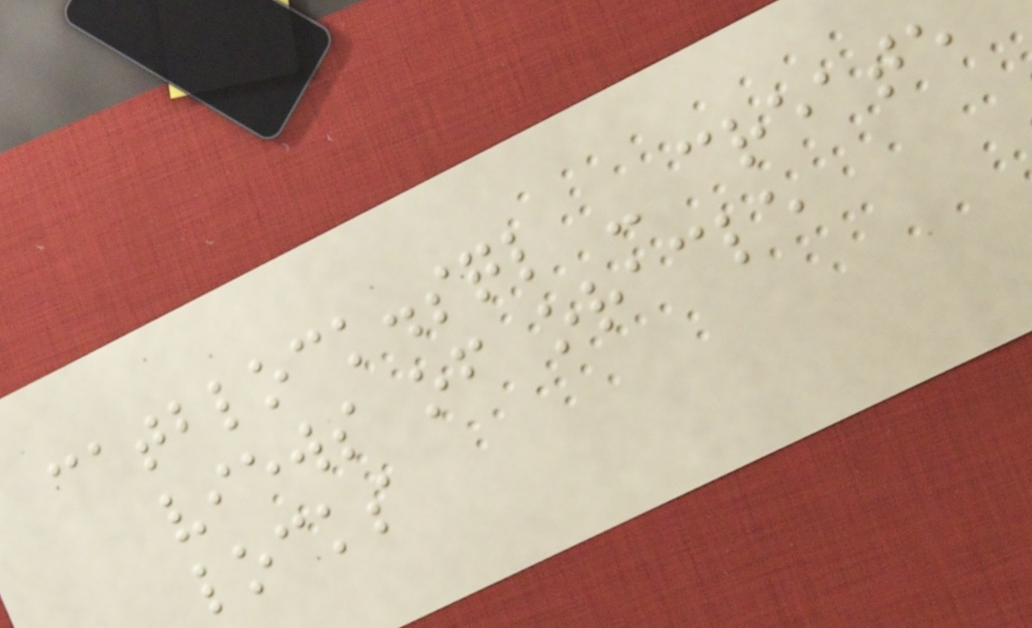catblock.sql - create
views of oracle
locks
